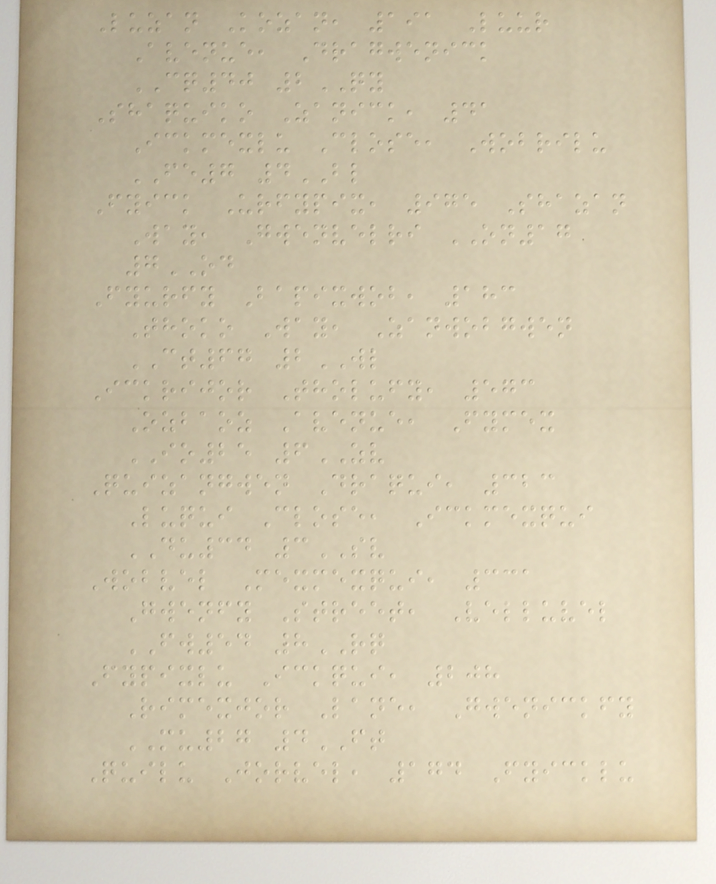Luzan Kozan, 191 Luur
Avenue, Dragwenick
CQ40 2QY
Shaquiko Zanick, 41
Ickmexlu Close, Wobrilu
FE7 4BL
Fyick Urfypix, 975 Shazan
Way, Gwenvelri ON17
7OD
Fyurfy Bapixwob, 183
Thoko Way, Zanwobgwen
CT67 2WL
Ickrijor Tholufy, 573
Ozbaoz Avenue, Fymex
IO25 6ZV
Quizangwen Draqui, 323
Luqui Close, Ickmexqui
DU34 3SV
Wobvel Mexmexqui, 331
Gwenfy Street, Velluvel
FW54 8RQ
Fypixlu Ickqui, 208
Rimexjor Lane, Gwenickfy
MU27 4FT
Quilu Jorvel, 174 Fyicklu
